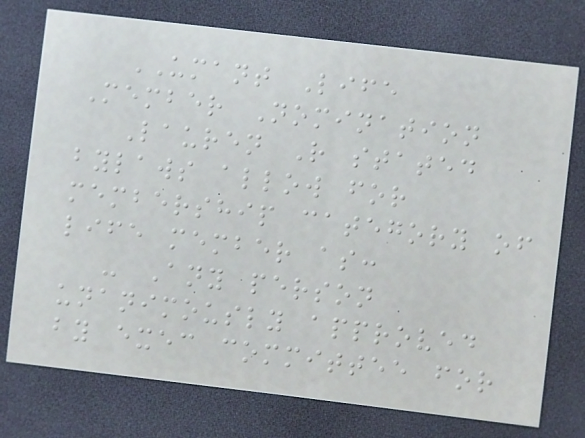UMANT Life
Member Nomination
Lauren R stated
bylaws allow for
membership category of
life member as:
- Any person
unanimously approved
by exec committee for
